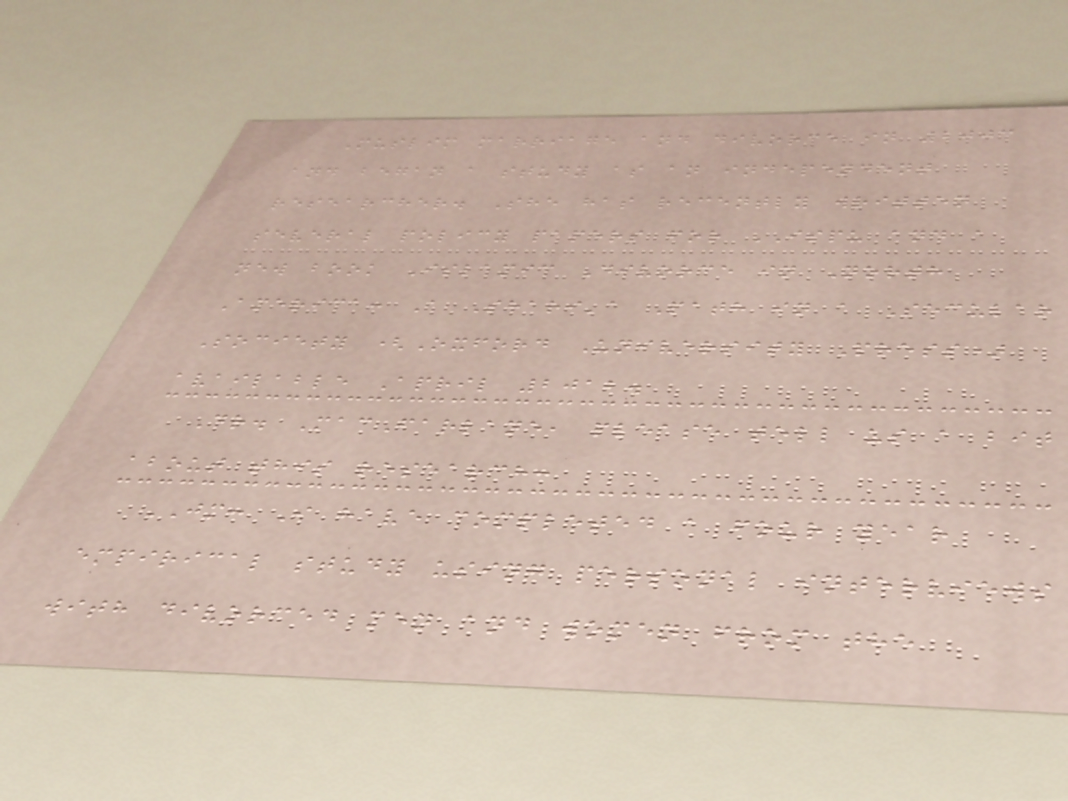Muslim marriage and divorce in 2003
and began a study as an independent
researcher. She has recently written
several policy papers for ISPU and a
new book Islamic Divorce in North
America: A Shari'a Path in a Secular
Society (Oxford University Press)
available April 2012.
Dr. MacFarlane, please tell us a bit
about this research:
JM: I have completed a four year
empirical study using personal interviews
with divorced men and women from the
